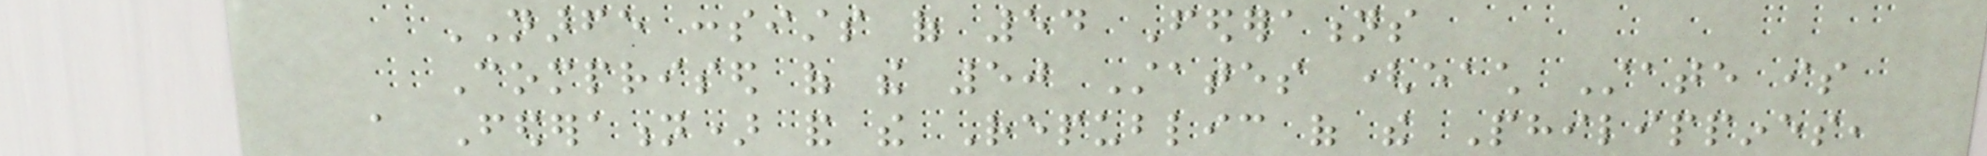NARFE consists of 54 Federations
Comprised of the 50 States (each State is
a Federation) and the Republic of the Philippines,
